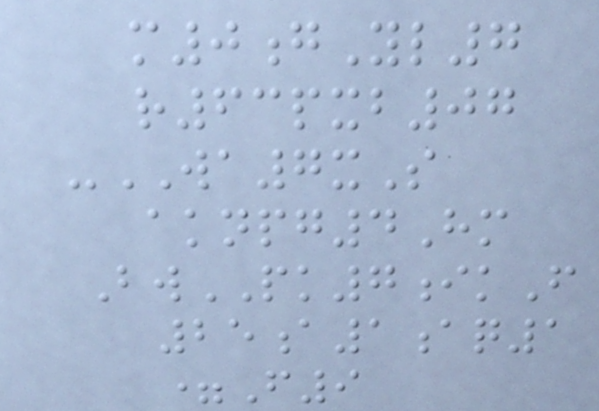m0gYl7
r63pxb07
-WA7xS
aknpg4Hm
BwPK7ikF
25a1aq1
=F9
